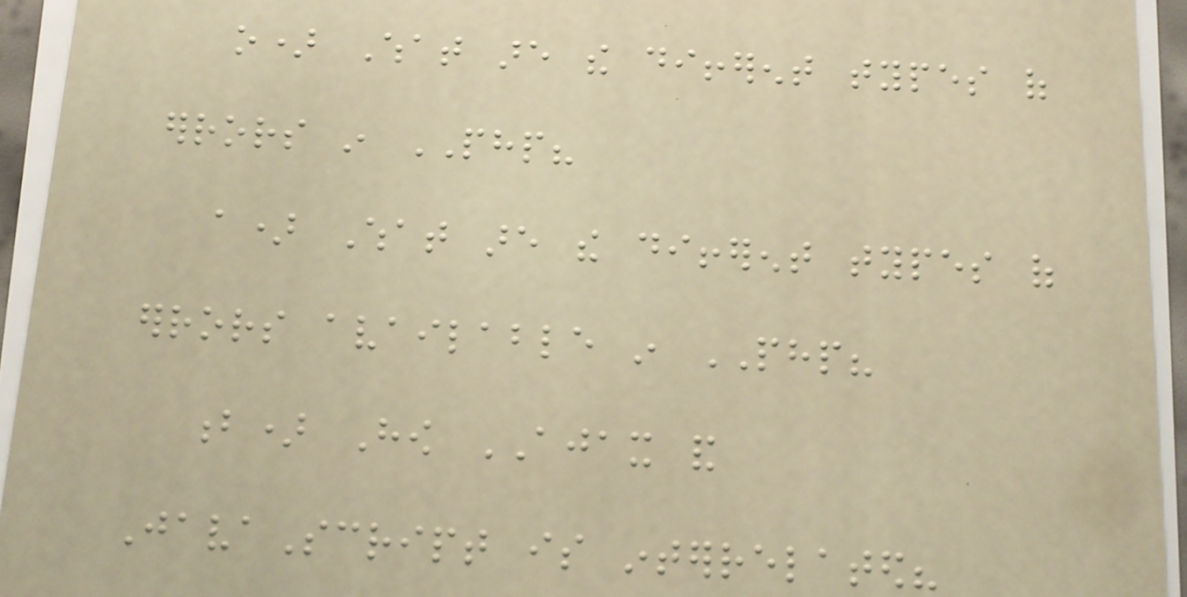o) What are the different types of
errors in PHP?
a) What are the different types of
errors available in PHP?
b) How AJAX and
JavaScript is interrelated?
